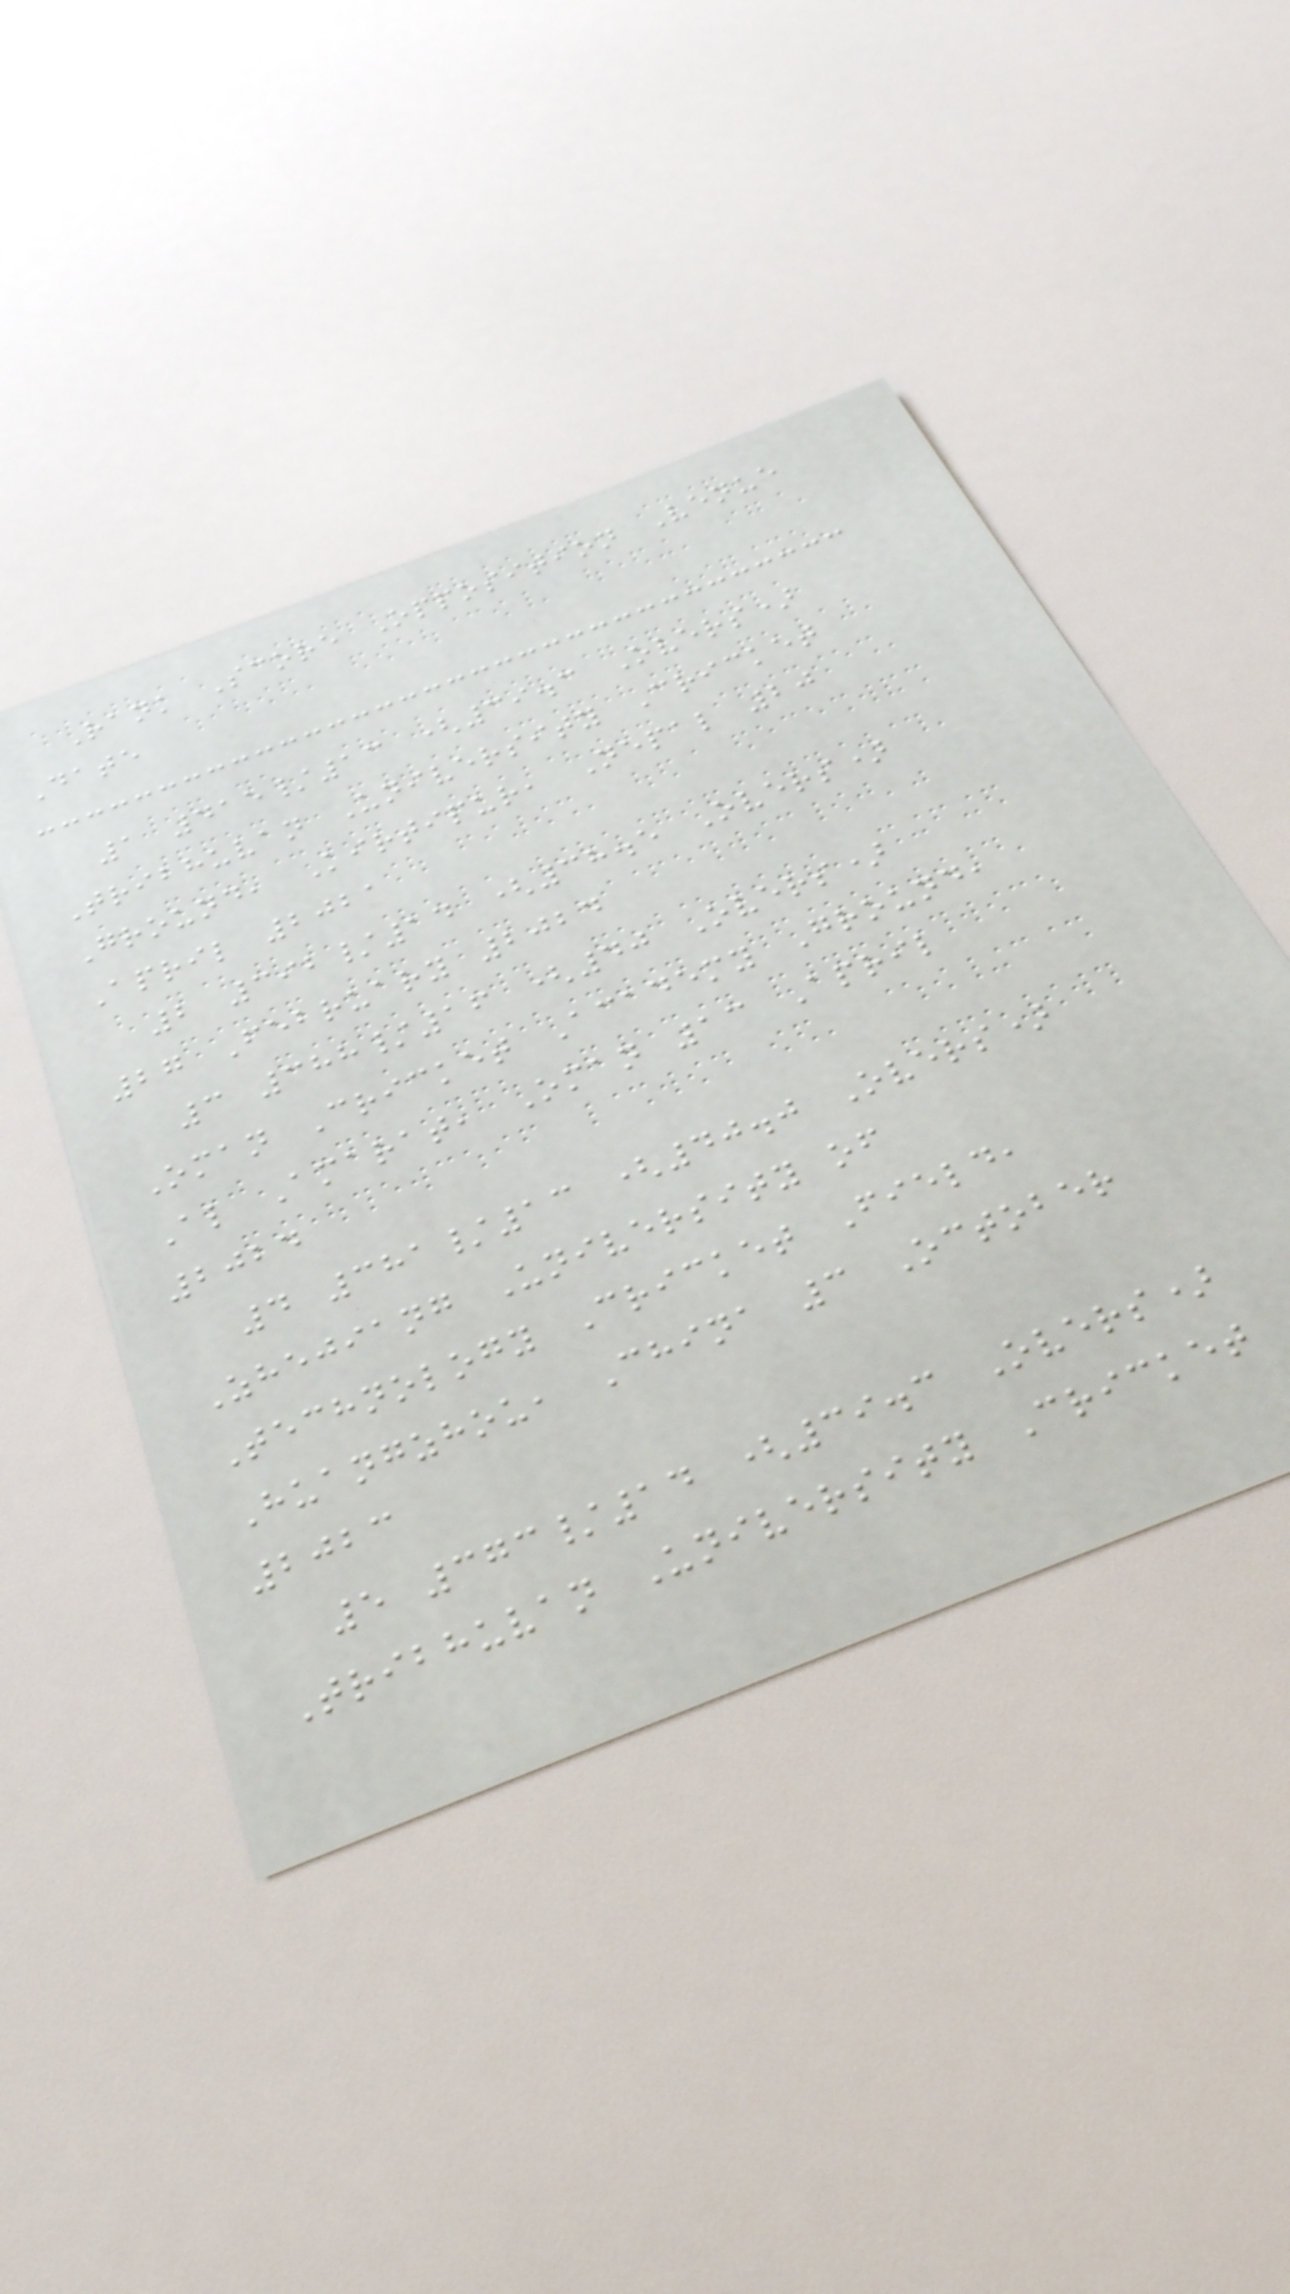Rank Score Opposition Venue
Date
1 415/13 (39.3 Overs)
Tribhuvan University Cricket
Ground, Kirtipur, Nepal 20
April 2021
2 392/14 (38.5 Overs)
27 February 2024
3 388/16 (40 Overs)
Oman Cricket Academy Ground,
Al Amarat, Oman 13 April
2024
4 381/13 (40.0 Overs)
Zhejiang University of
Technology Cricket Field,
Huangzhou, China 3 October
2023
5 373/14 (39.3 Overs)
Tribhuvan University Cricket
